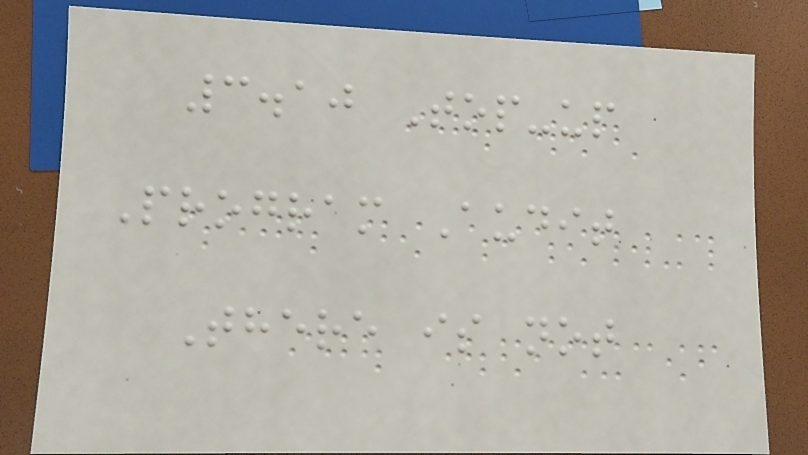3.10 Top-up
Program Audit
There is not
